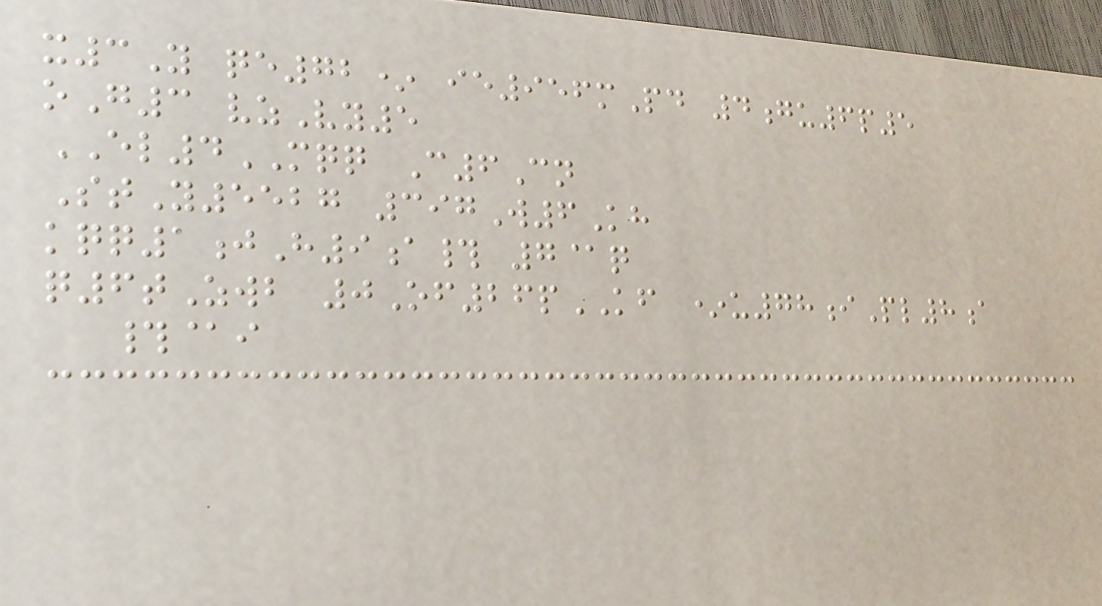x3Y qe72* ie956mPd 4gu6p5
oG3 vzVy5
EL4MQQ C6Cn
StY5527 397W6Kh
kqq1jH9a# 7@q
q6tZwb 0Of26pKF *u78iPl8a
#@i
